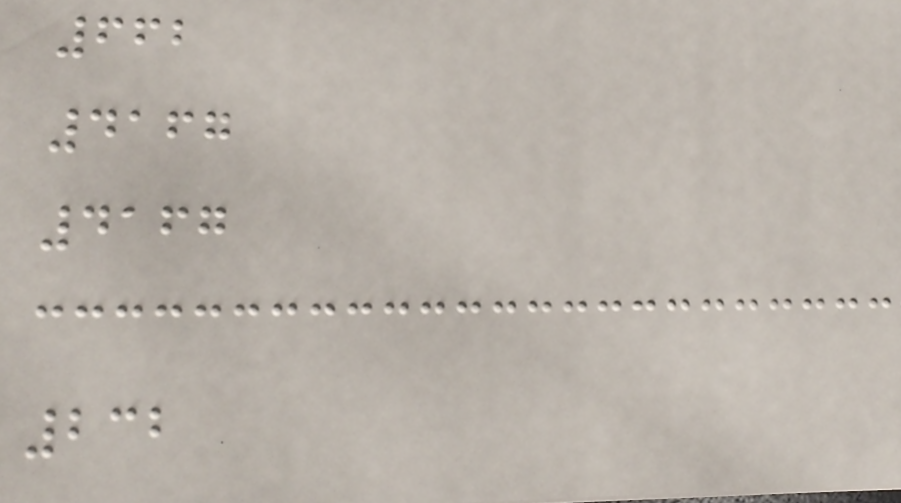662
4167
4167
232
